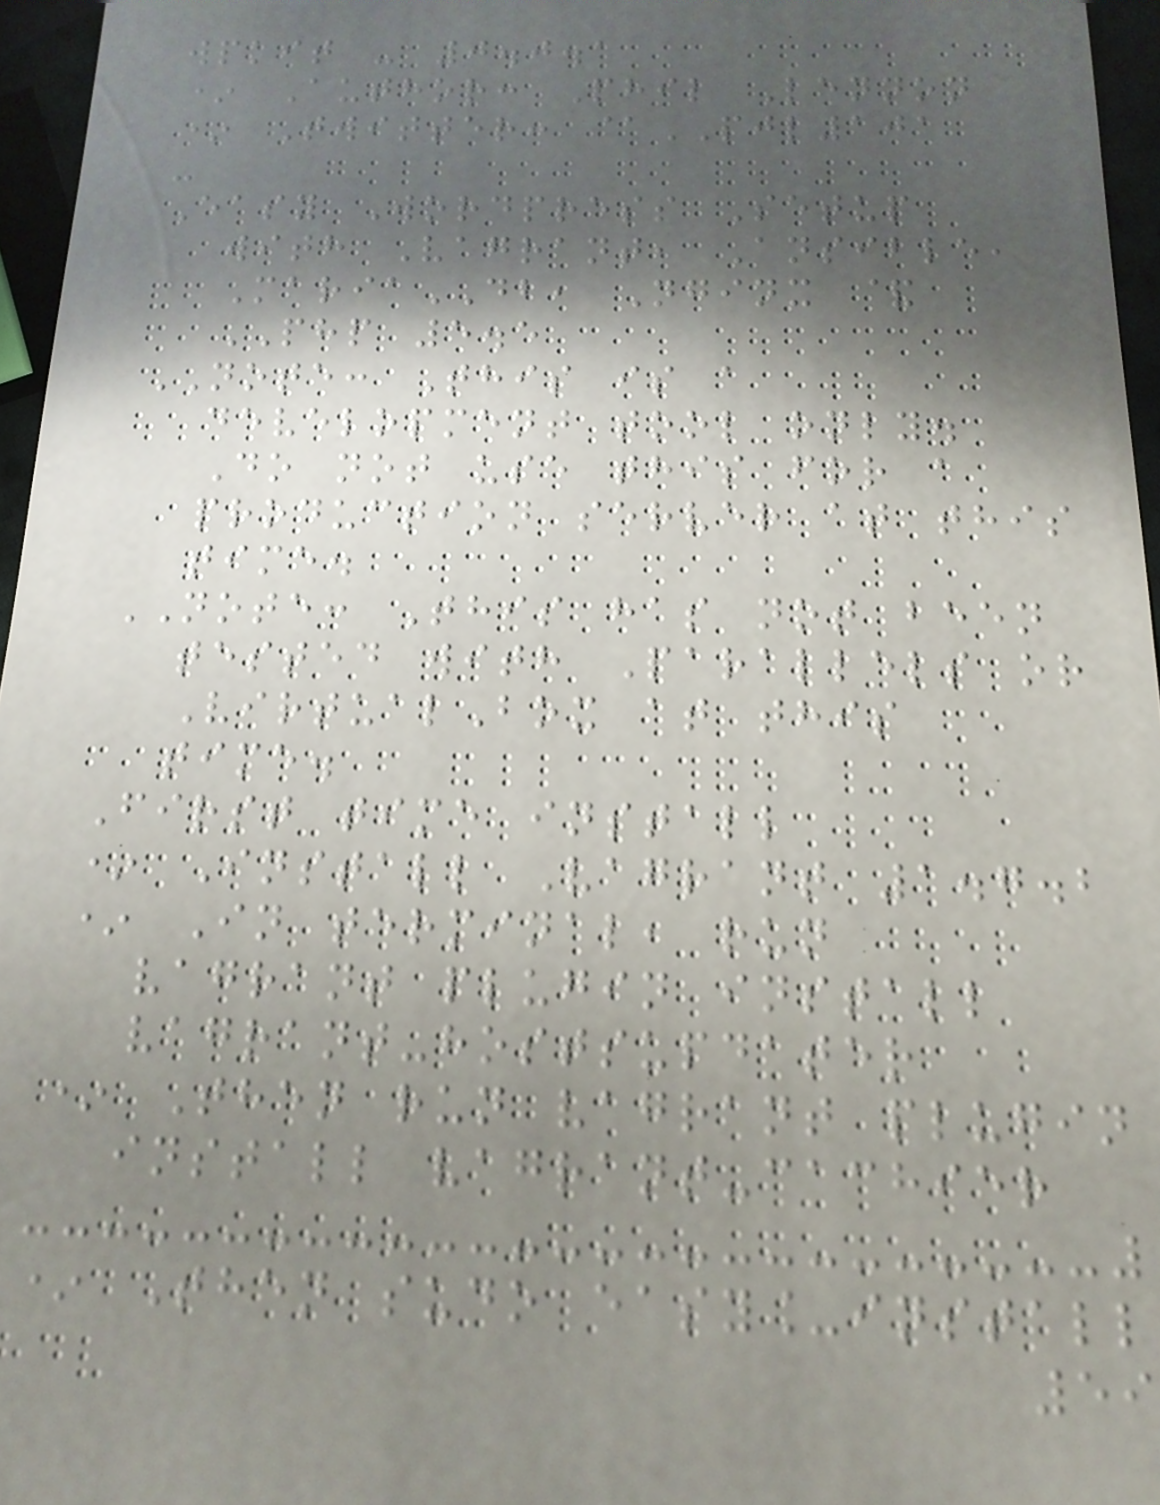wpkit - 0.0.1
* Author: Phil Lennon
* Twitter: @PJL101
-
Easy Wordpress Setup
with Vagrant, Ansible,
MariaDB, Nginx &
PHP 5.5
NOTE: This is a
development tool only.
Do not use this for a
production server at this
time.
NOTE: This has not been
tested with Parallels or
VirtualBox at this
time.
First time install
* Install Vagrant 1.7.2
* In terminal, run
vagrant plugin install
vagrant-hostsupdater
* Then run vagrant plugin
install vagrant-cachier
* Then sudo easy_install
59
